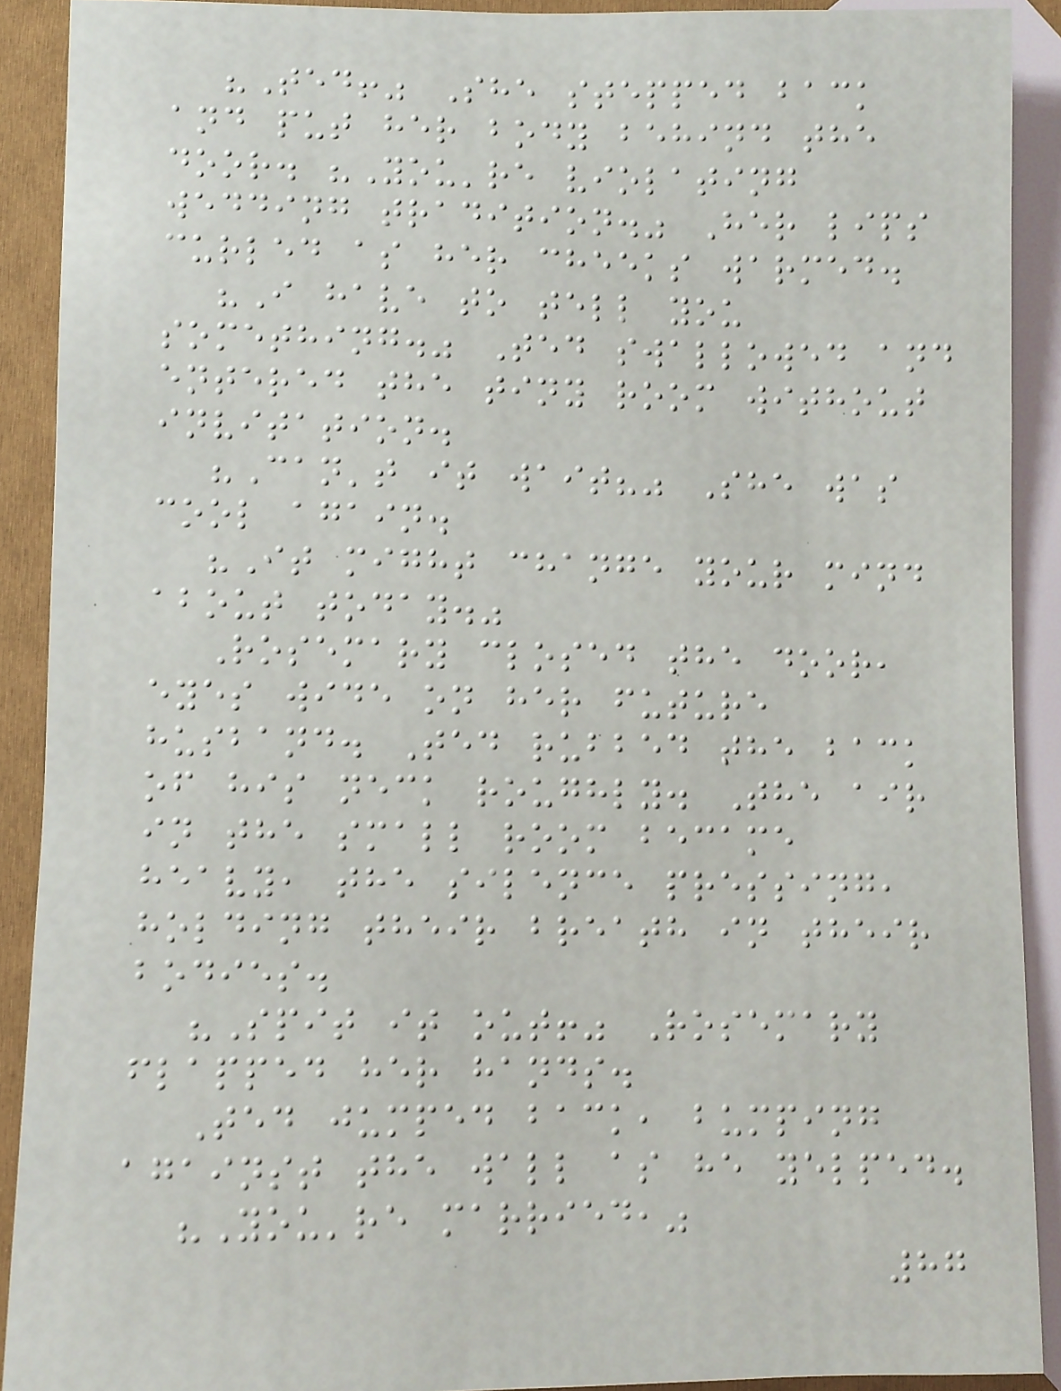"Ted!" She stepped back
and put her body behind the
door. "You're violating
wedding tradition." Her lips
curled as her cheeks warmed.
"I have to tell you
something." Ted swallowed and
entered the tiny room without
invitation.
"Can't it wait?" She was
cool again.
"It might change your mind
about today."
Rosemary closed the door,
eyes wide on her future
husband. Ted rubbed the back
of his neck roughly. The air
in the small room became
heavy, the silence pressing,
holding their breath in their
bodies.
"Spit it out!" Rosemary
flapped her hands.
Ted jumped back, bumping
against the wall as he yelped.
"You're married,"
87
